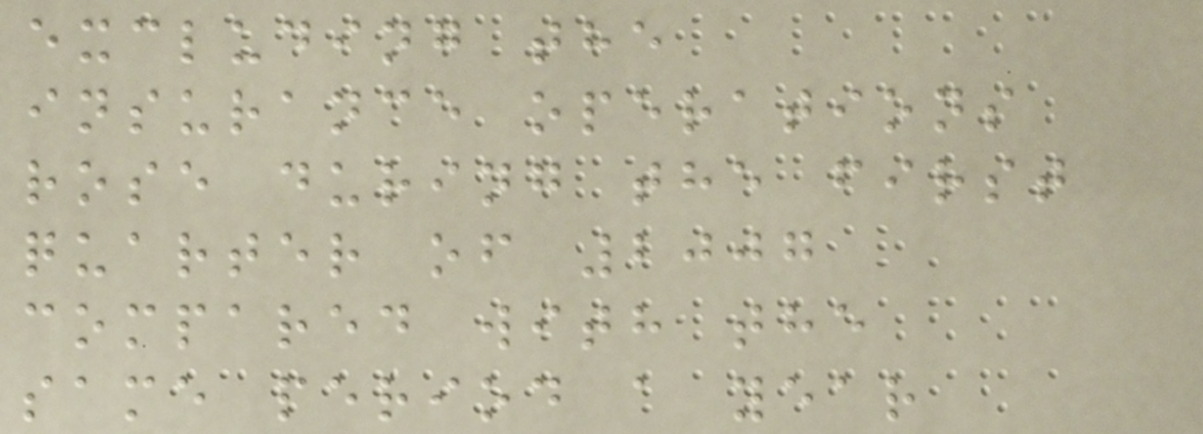excluding the
insurance operations
rose during the first
quarter of 2007
compared with the
same period a year
